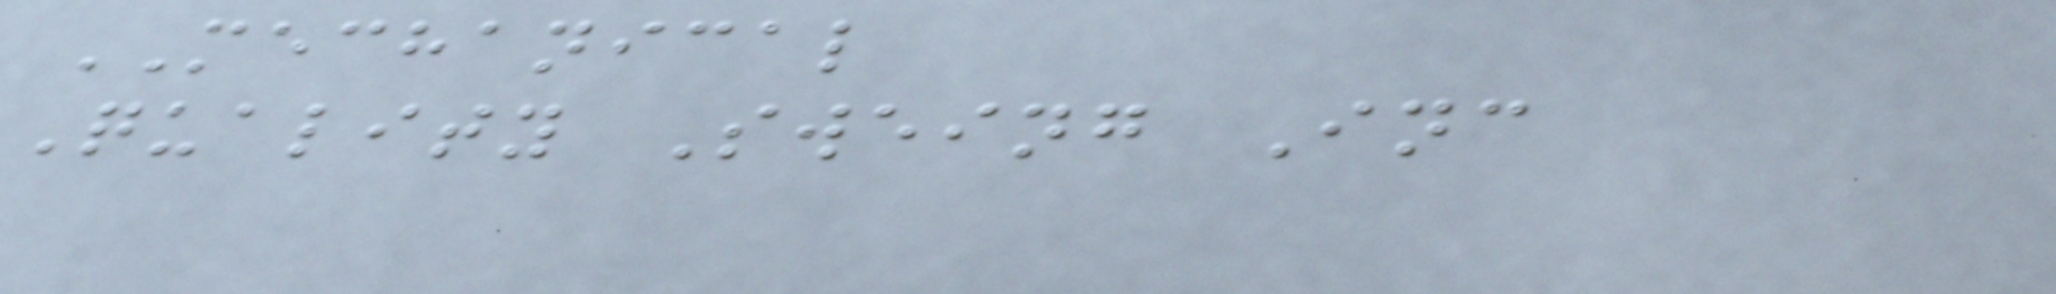MECHANICAL
Quality Sweing Inc
